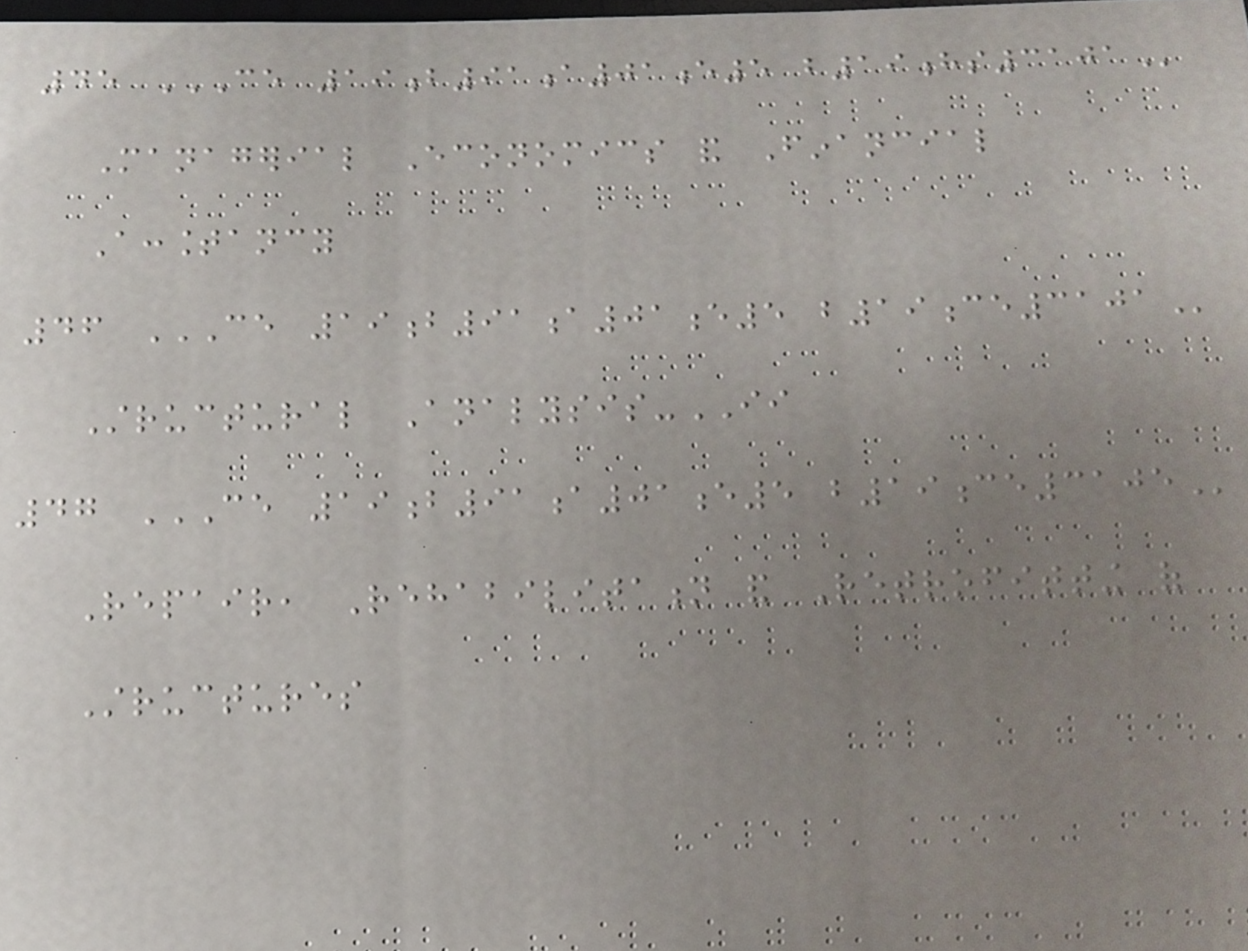45 CE 19B91A01E5 B19HS3101
Managerial Economics and Financial
Accountancy
46 CE 19B91A01E5 B19CE3101
Structural Analysis-II
47 CE 19B91A01E5 B19CE3105
Repair, Rehabilitation and Retrofitting of
Structures
